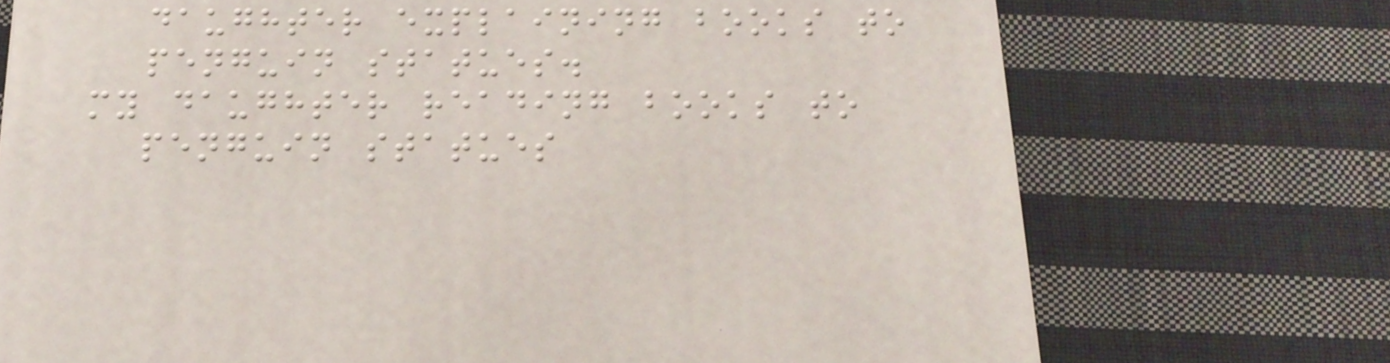daughter explaining books to
penguin statues.
my daughter reading books to
penguin statues
